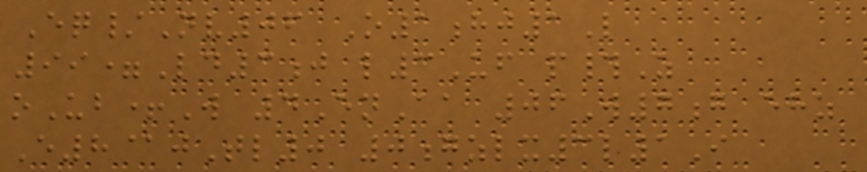Eq/Nv06 O1hj1L
99=Ld3j l3Uf p#Z
oUb+W 4EnAa 06W7g ehz
E8@jTl0 0gzlx3l1I
